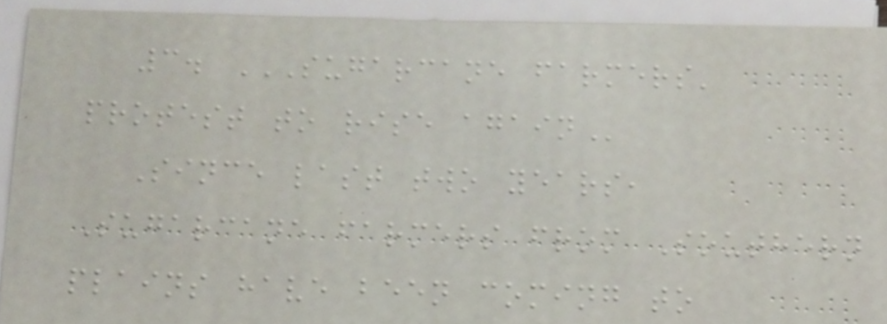3. SUGARCANE FARMERS'
PROTEST TO RISE AGAIN
Since last two years,
Sugarcane farmers from Southern
plains have been coming to
